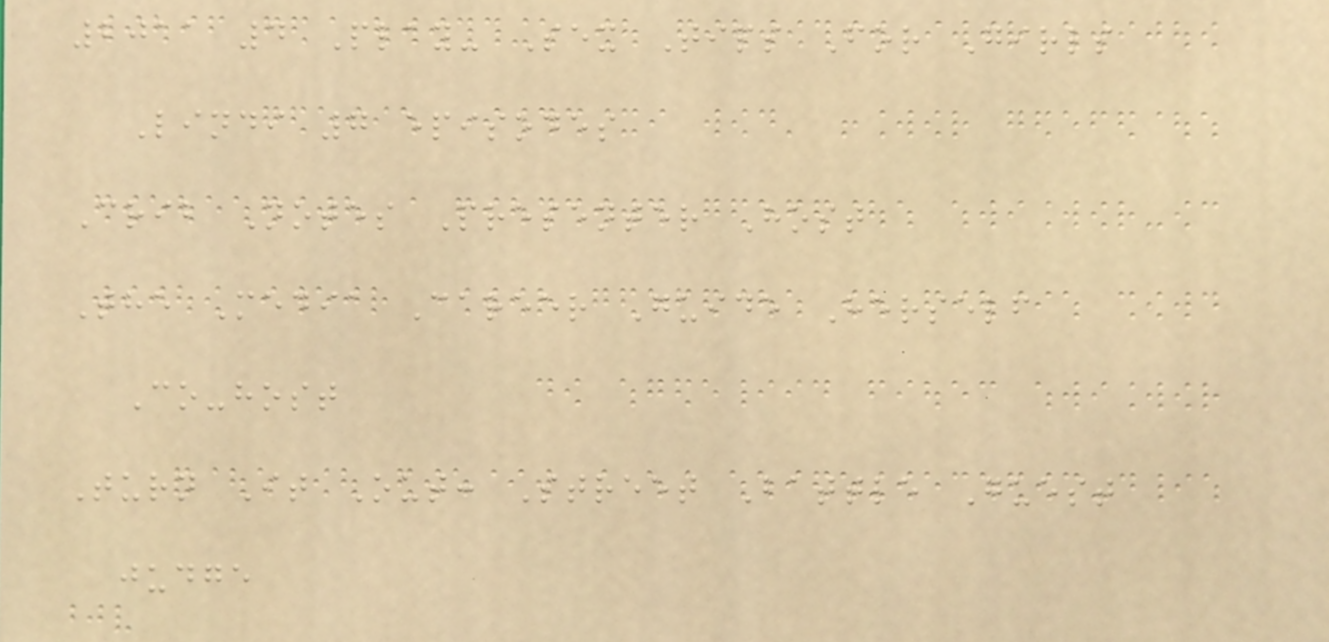2011 4 Play- Sex Tips For Girls
Lindi 7 episodes
Crib Notes Presenter Host
The Media Career Guide Herself
Co-host
Turn It Out: Street Battle Guest
judge
